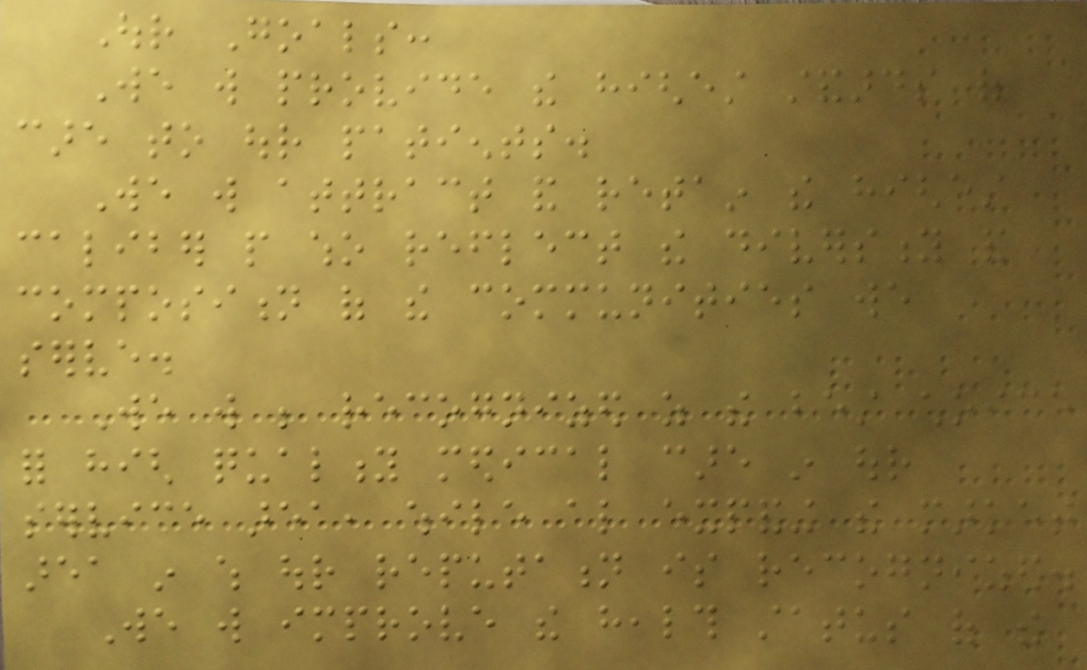Our Goals:
We will provide the highest standards of
care to our patients.
We will attract and retain the highest
caliber people who reflect the diversity and
composition of the communities we
serve.
We will be recognized as the best choice
for high quality medical care in our
service area, while also expanding the market
area in which our reputation is recognized.
We will improve the health status of the
